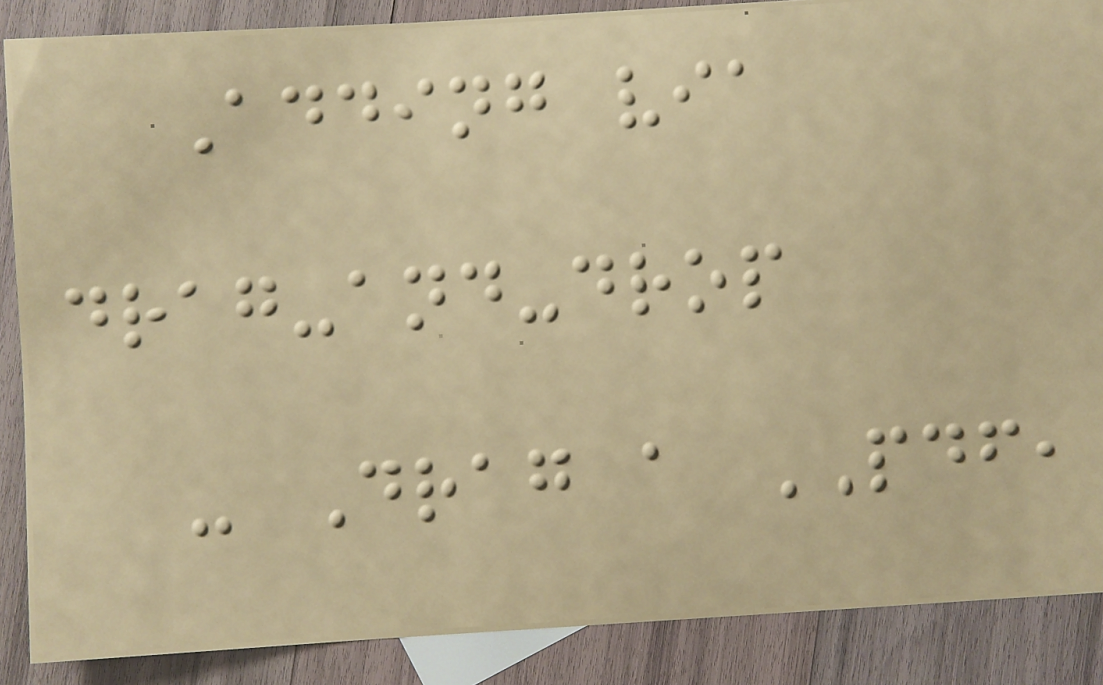Adding via
drag-and-drop
- Drag a PDF,
